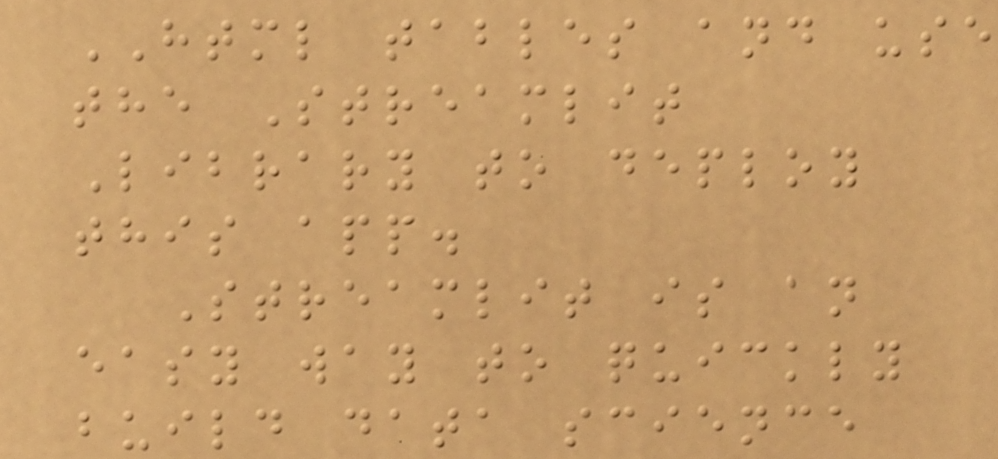HTML tables and use
the Streamlit
Library to deploy
this app.
Streamlit is an
easy way to quickly
build data science
